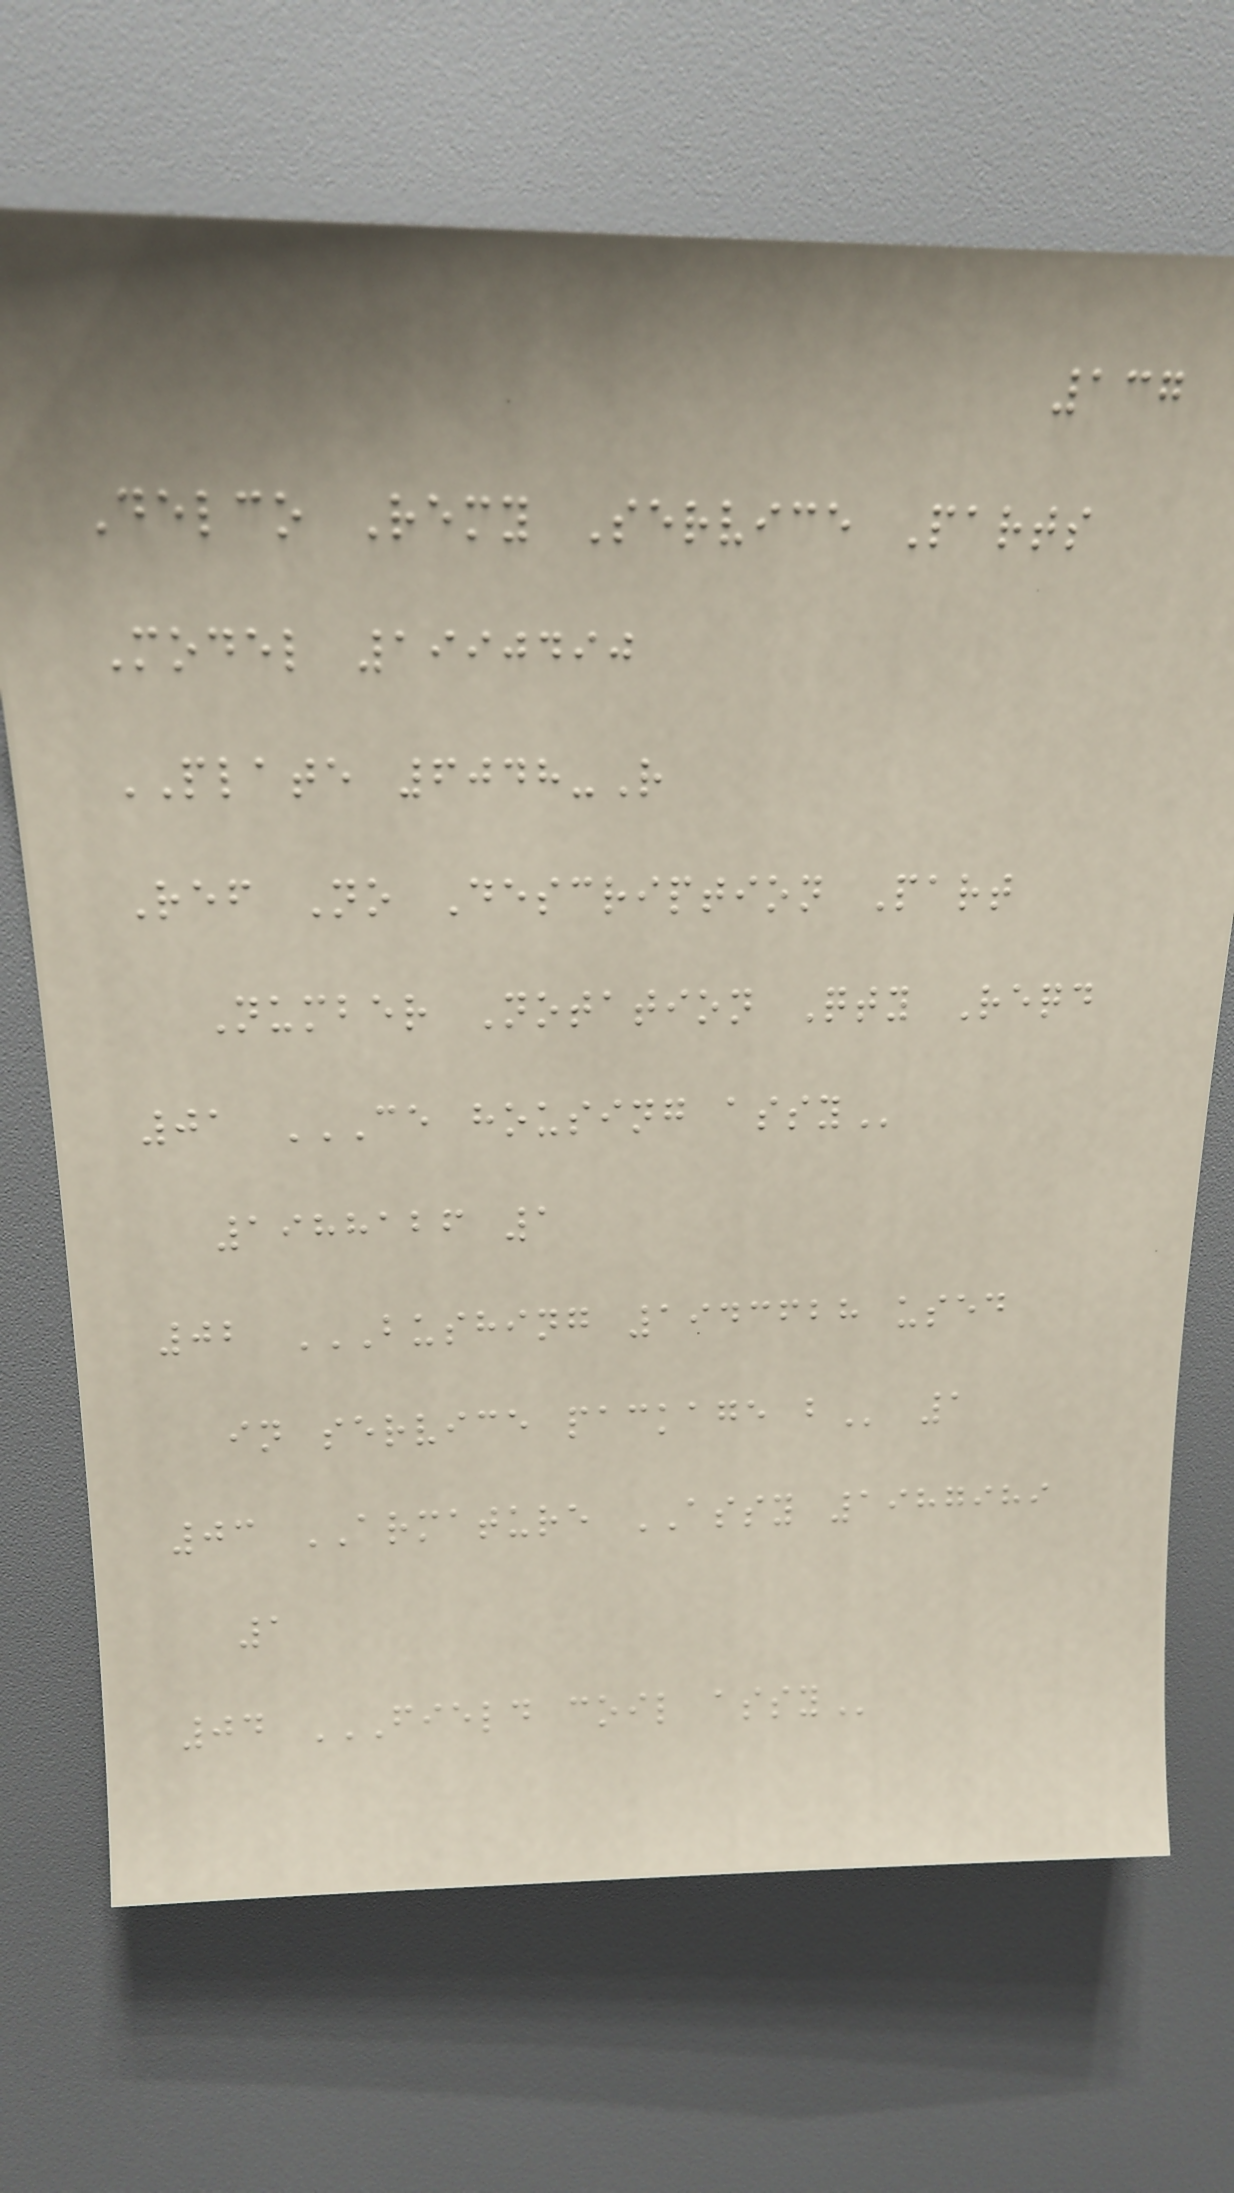137
Delco Remy Service Parts
Model 1990490
PLATE 6048-R
Ref No Description Part
Number Notation Qty Reqd
01 CE HOUSING ASSY
1988126 1
02 BUSHING 1943628 USED
IN SERVICE PACKAGE B 1
03 ARMATURE ASSY 1987989
1
04 FIELD COIL ASSY
